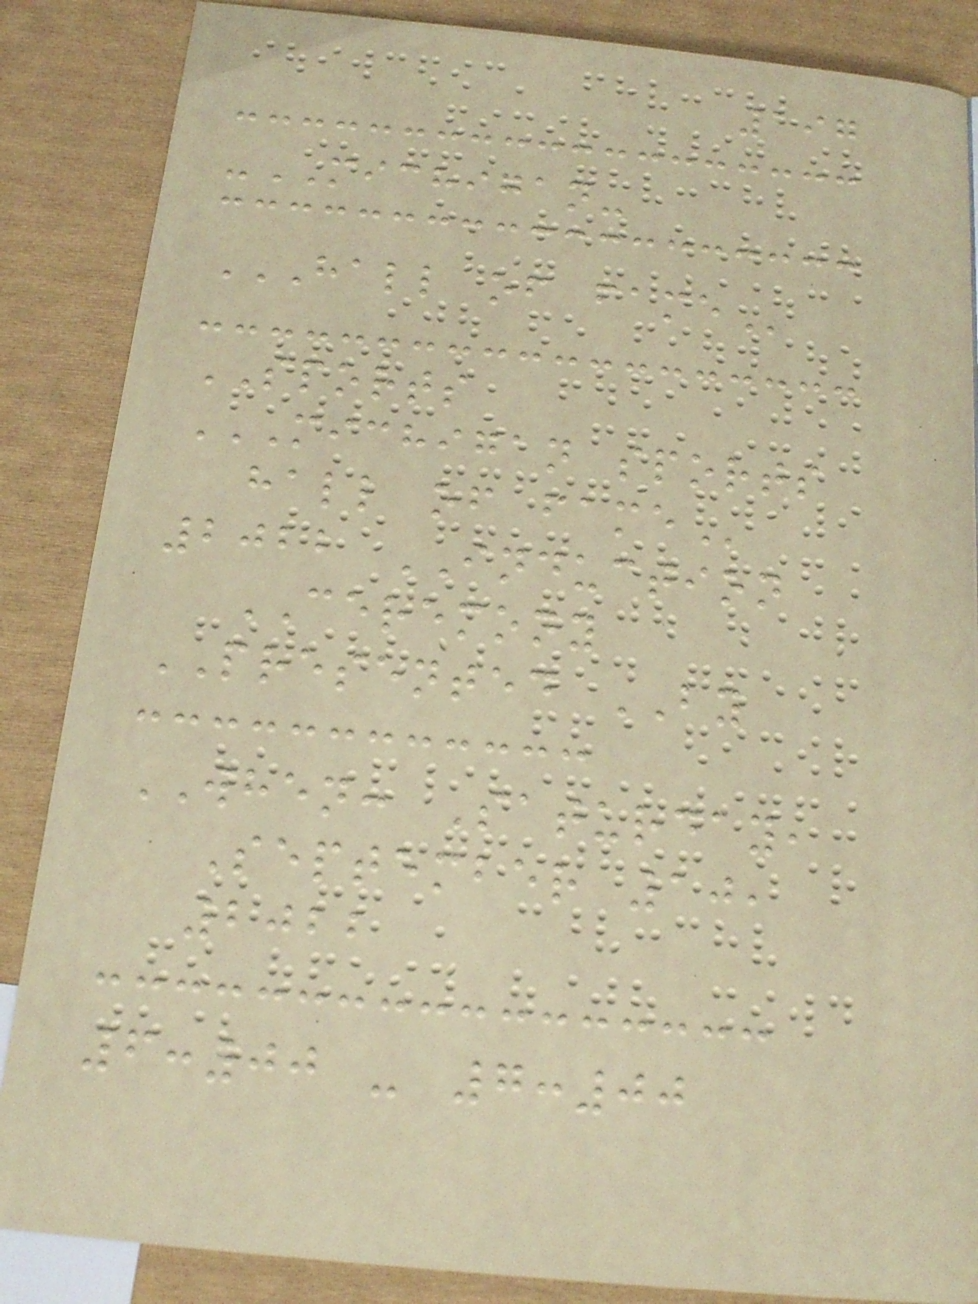197
-MICHIGAN-
HALL OF FAME
SPORTS
MICHIGAN SPORTS
HALL OF FAME
2022 INDUCTION
CEREMONY
PRESENTED BY
WHEN: Saturday,
September 10,
2022
6:00 - 7:00
